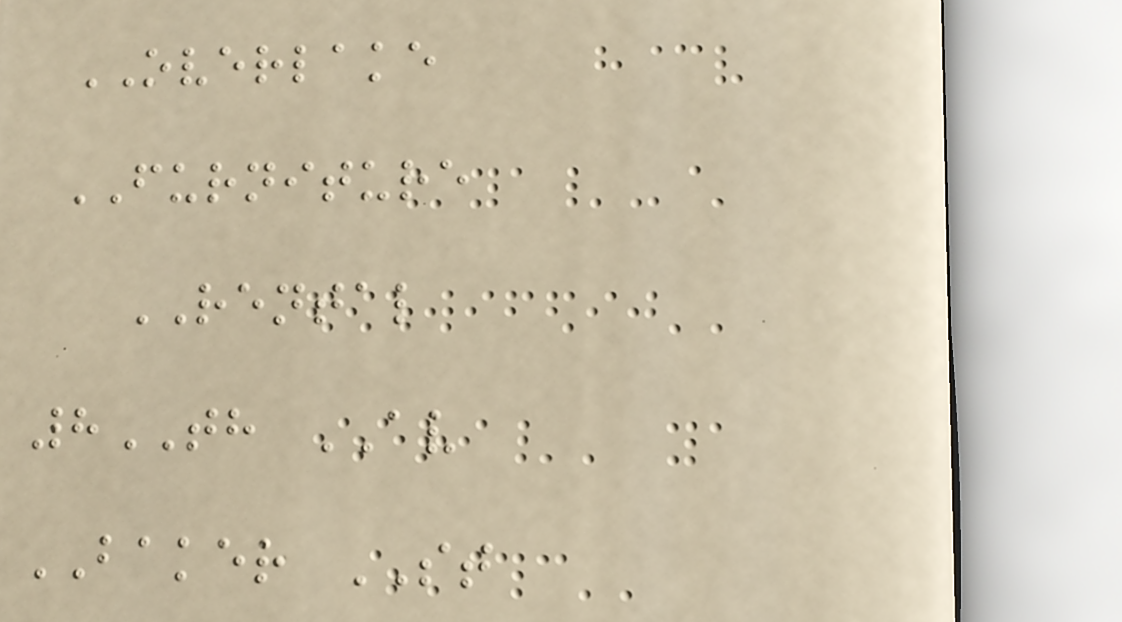OVERLAKE
FURNITURE
RENTAL
8TH AV
BAKER ST
